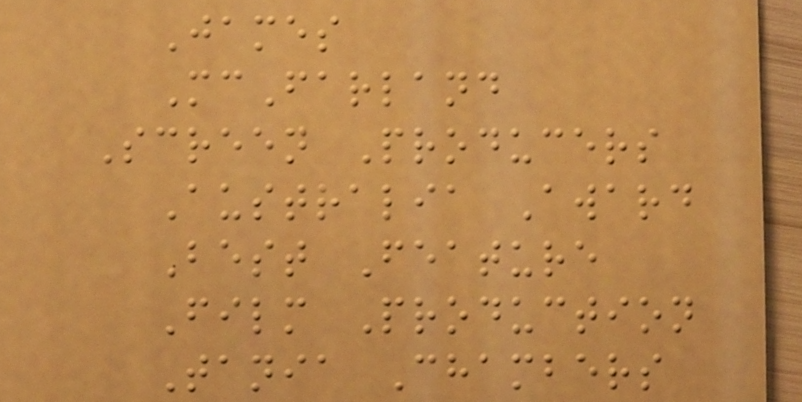James
McFarland
Screen Producers
Australia Award
Best Feature
Film Production
Tania Chambers
